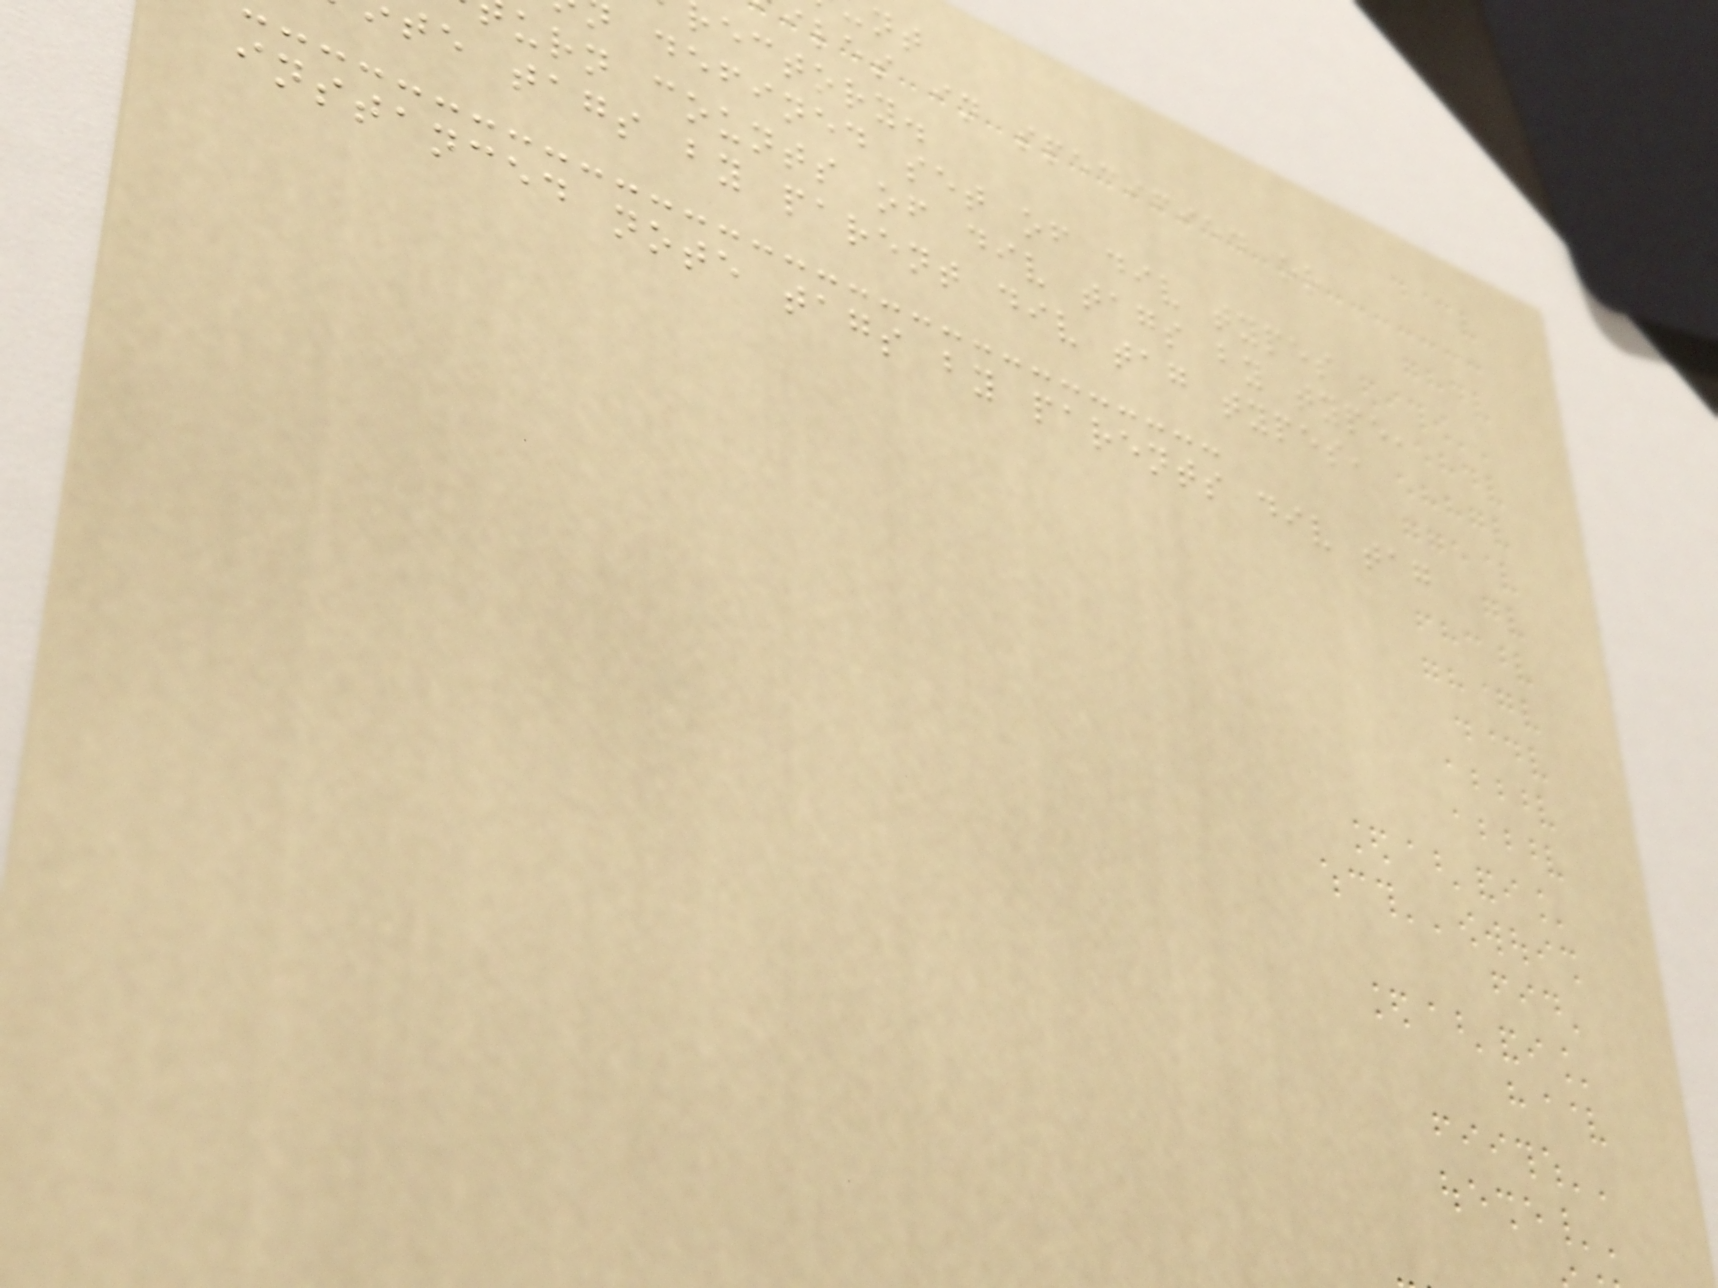iles in specified or
ectory.
defined set of div types
urn counts of div tags by type,
te tags by parent div tag types,
instanced note tags by parents div tag
